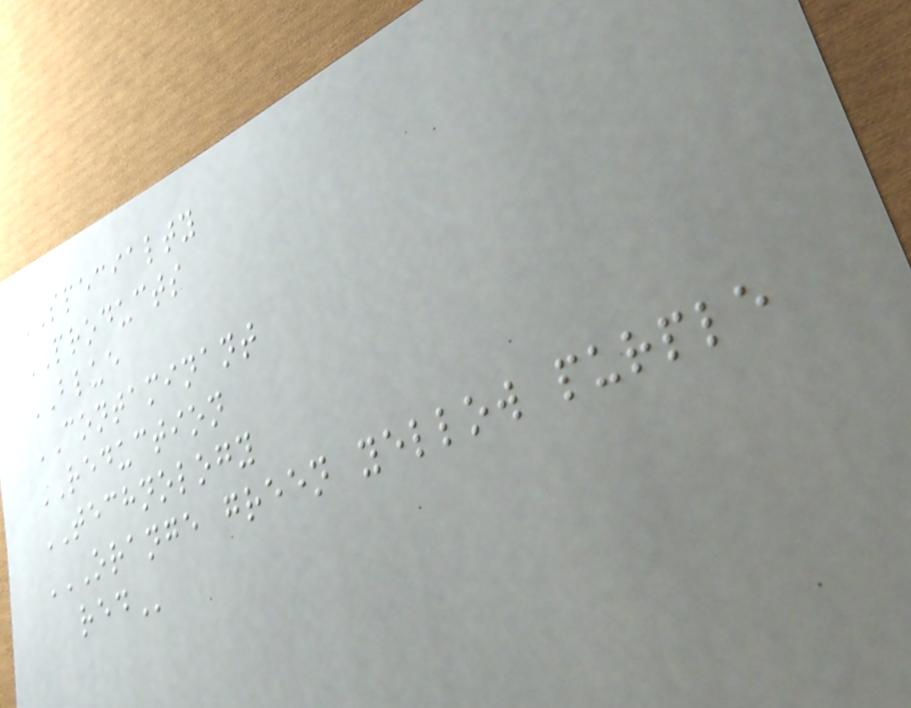SPECIALTY
PRODUCTS
BLUE
CONTAMINANT
REDUCTION
TECHNOLOGY
ORANGE GREEN YELLOW PURPLE
RED
